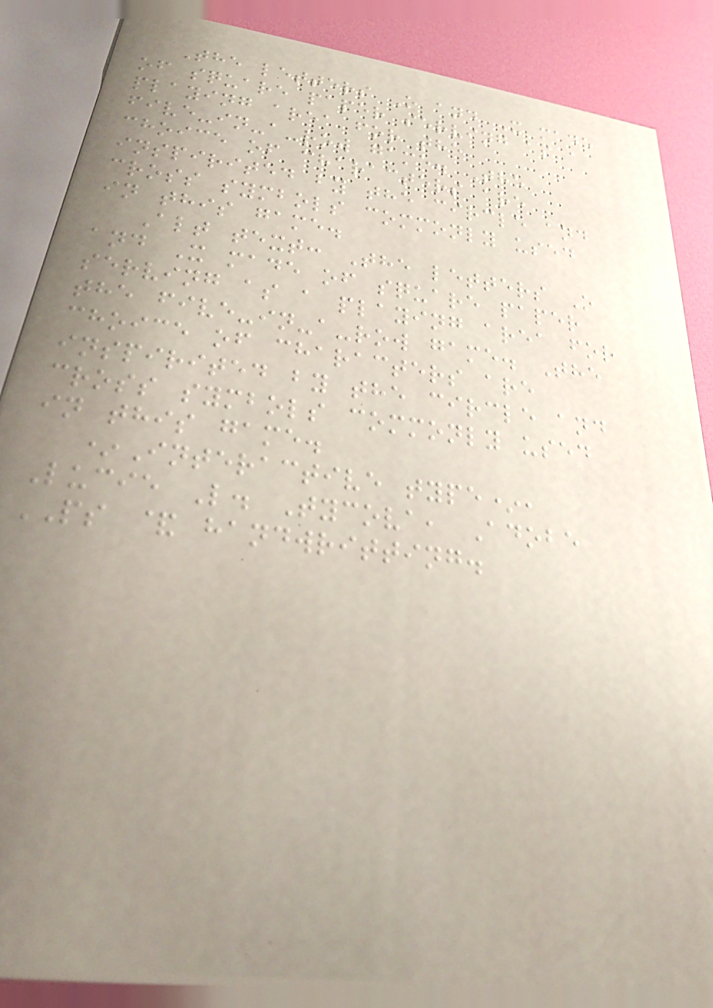The letters O and X made
of square paper serving as a
playing area for the
five-in-a-row game. The
choice of characters are
inspirited by the circle and
cross symbols commonly used
in this game.
Alt text: The letters O
and X made of square paper
serving as a playing area for
the five-in-a-row game. The
choice of characters are
inspirited by the circle and
cross symbols commonly used
in this game.
*Interactive type*,
Lucie L. Tycova, Adobe
PS & handwritting.
